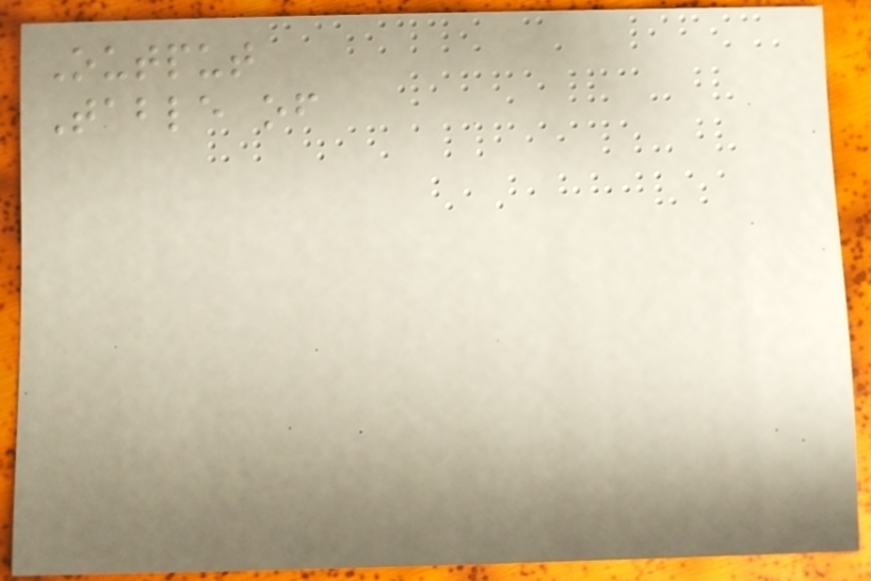Output
Table of
